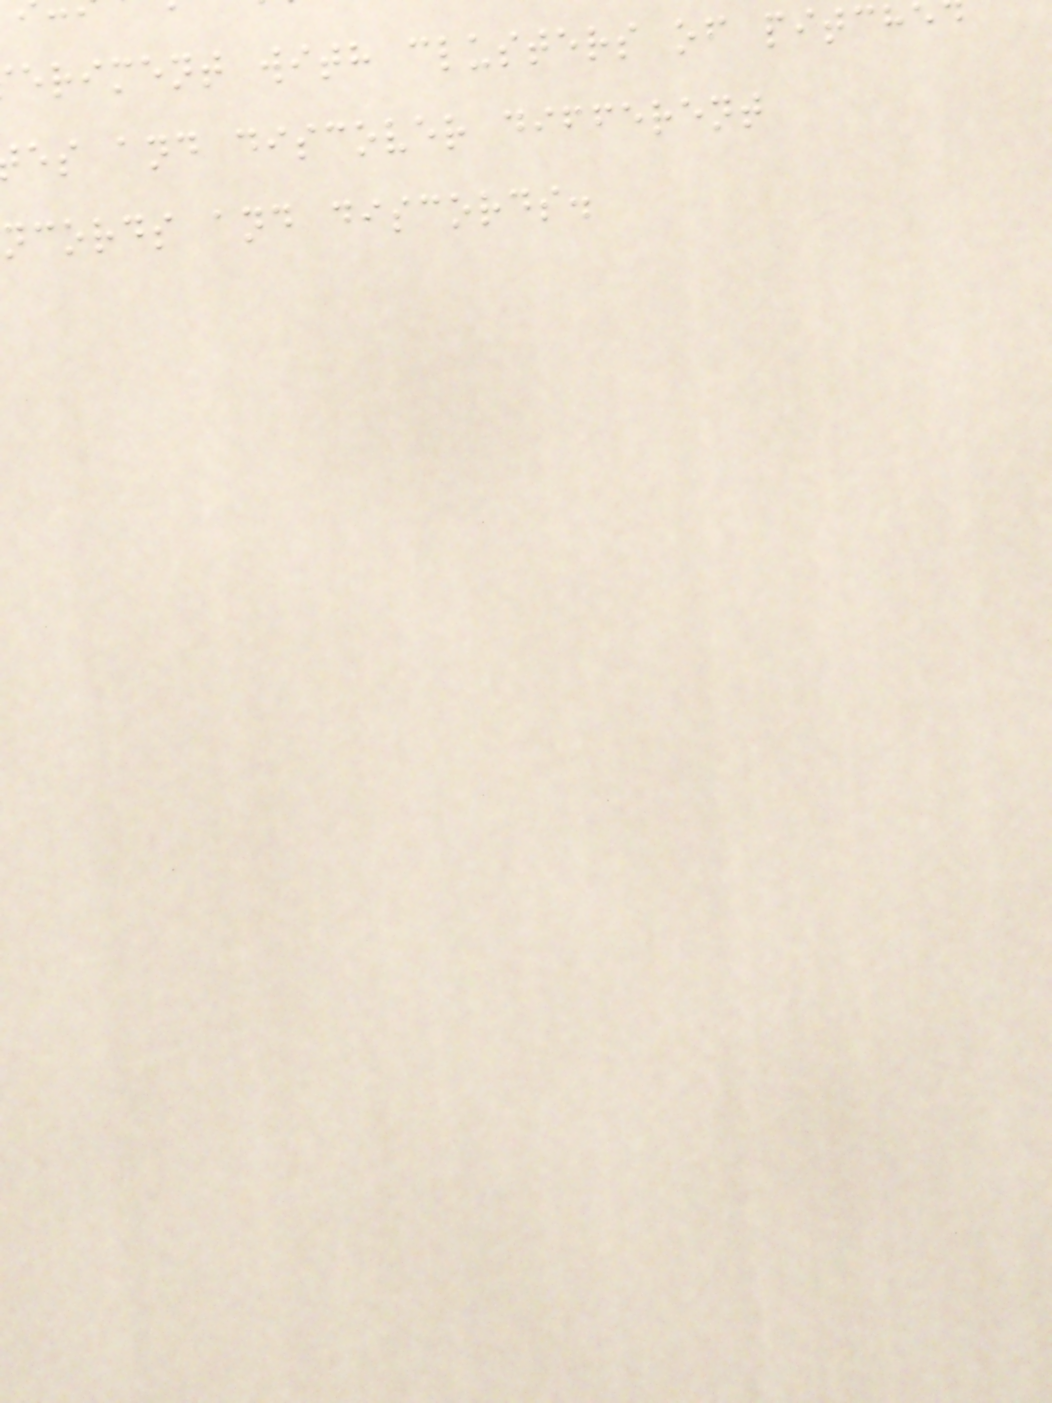eriment with clusters of pitche
es and discover different
ncords and discords.
